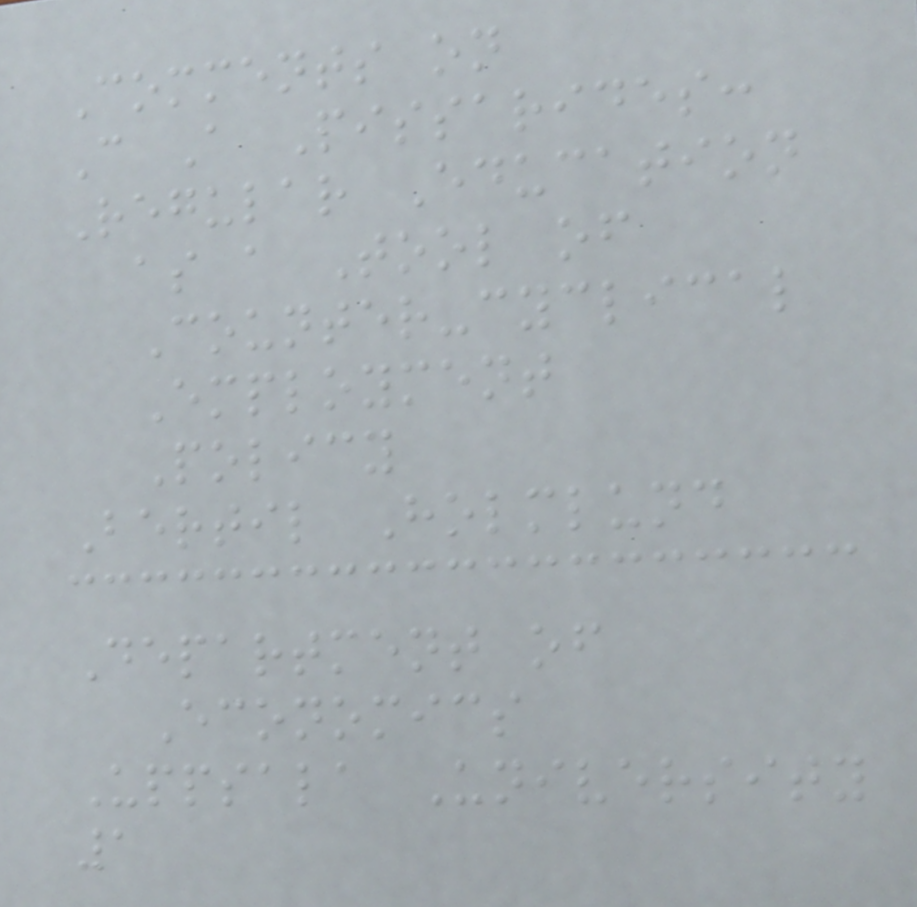Comments on
C A Pissarides:
Regular Education
as a Tool of
Counter-cyclical
Employment
Policy
Bertil Holmlund
Department of
Economics
Uppsala University
1
